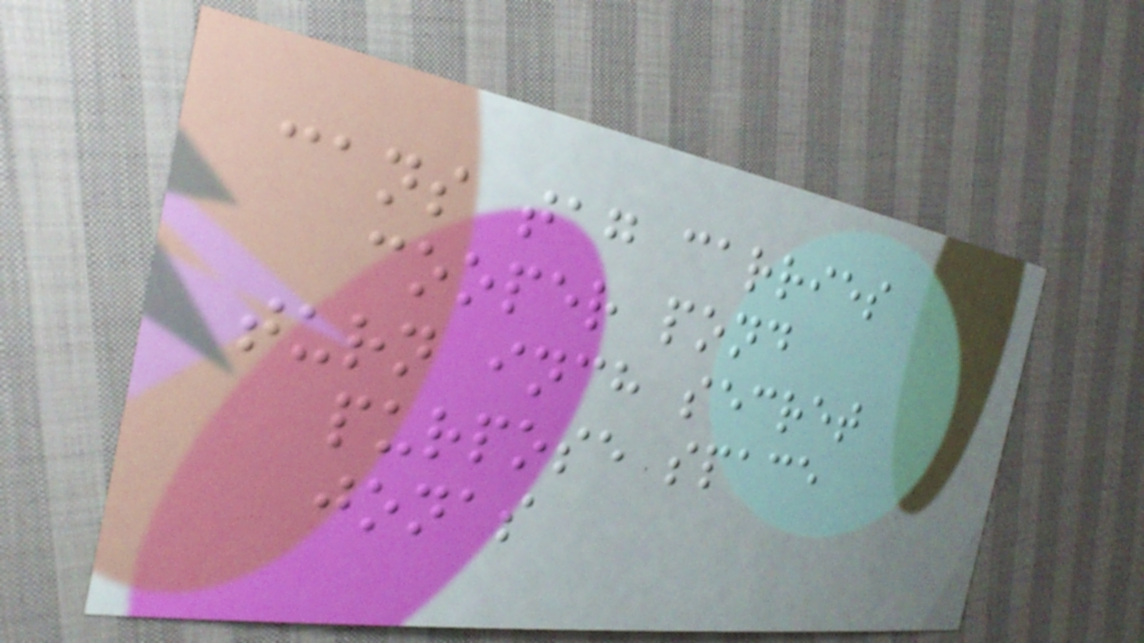cans tag carries
cooper pond
turn inch secret
purpose space
jonas
